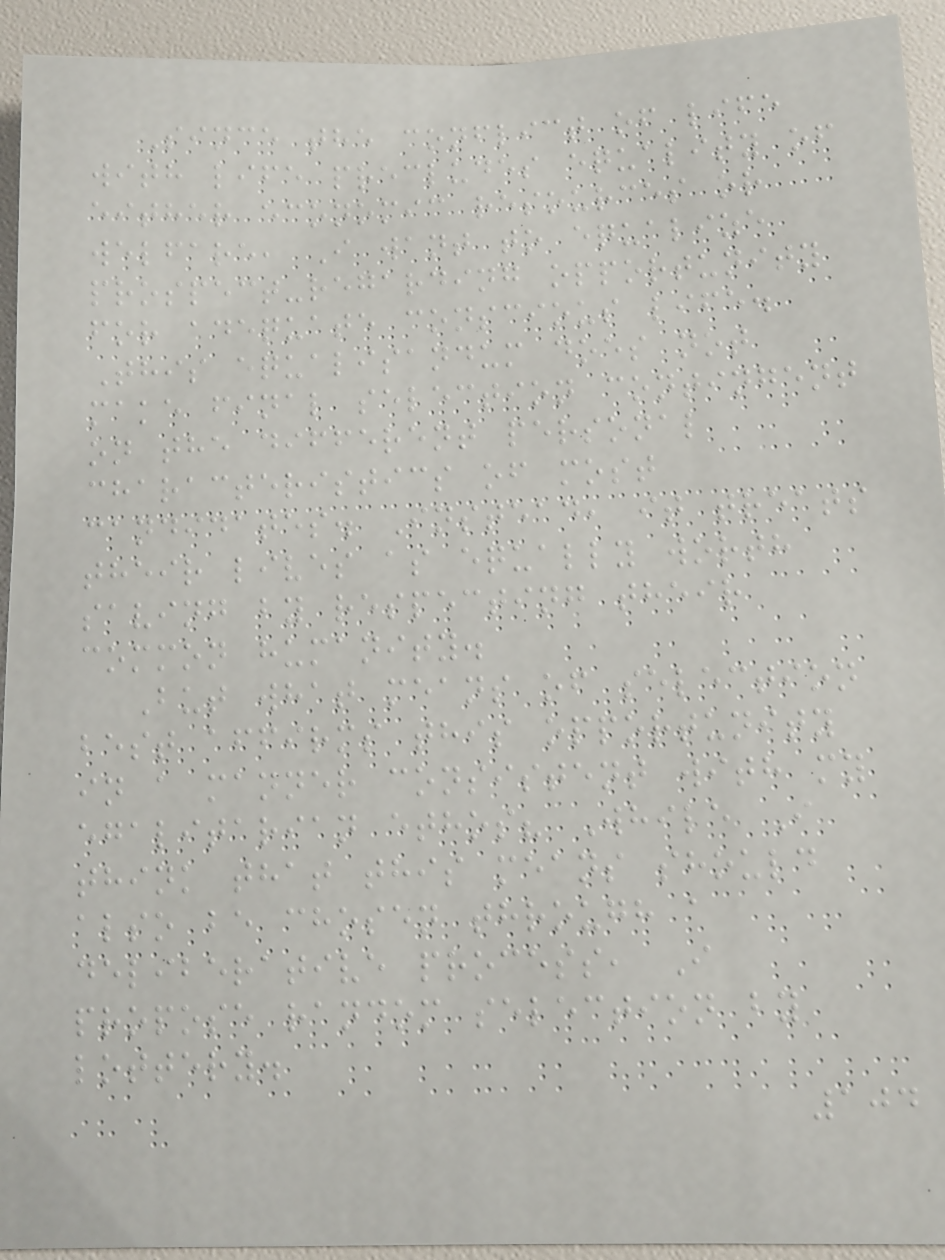Since the conflict of life
with life precludes equality of
either economic resources or
welfare, I want to equalize
prospect-regarding opportunity
for adequate conscious life.
This equalisandum does not
make final selection contingent
on the different personal
characteristics of most
candidates. Instead, it treats
their lives as equally worth
saving by respecting their
common humanity.
But what means of selection
best affirms this opportunity
in a manner consistent with my
egalitarian ethos? While I
think that this means should
also be chosen through a
deliberative process, I
propose random selection by
lottery.
104
